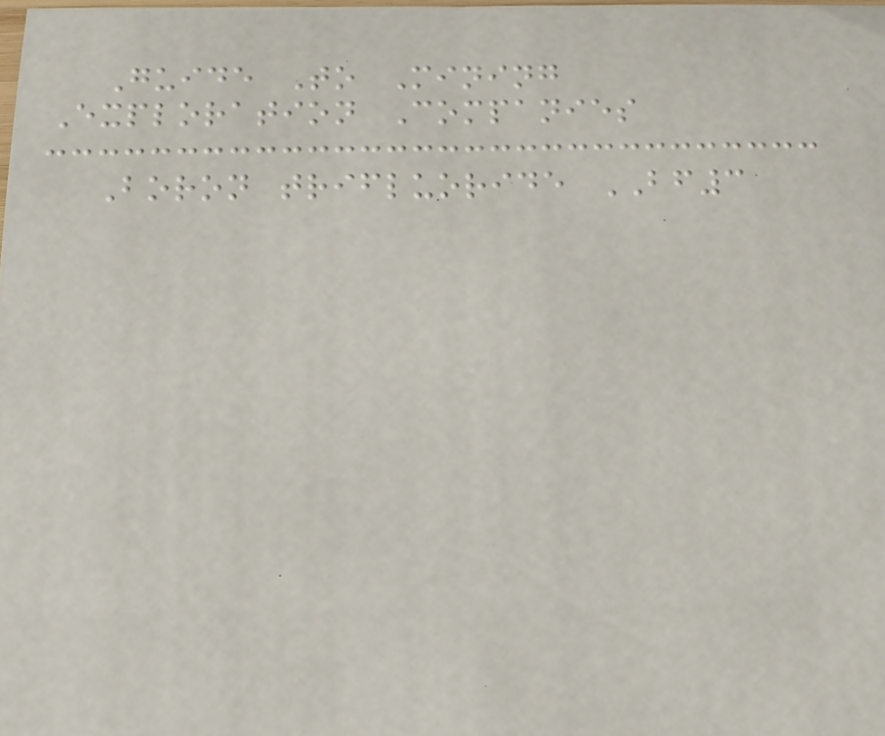Guide To Mining
Exploration Companies
Boron trifluoride BF3
